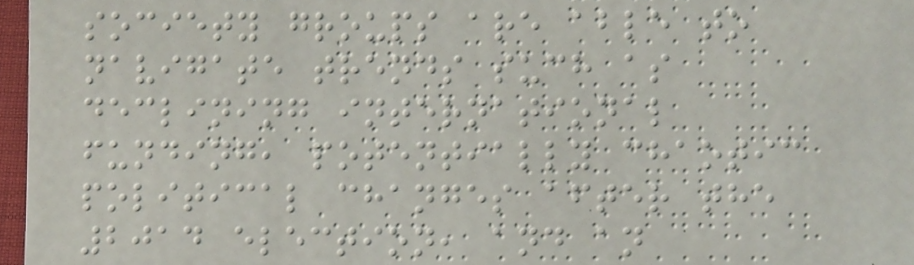society groups are able to
navigate trends such as
declining international
funding, potentially chaotic
political changes after the
2014 election, and an
